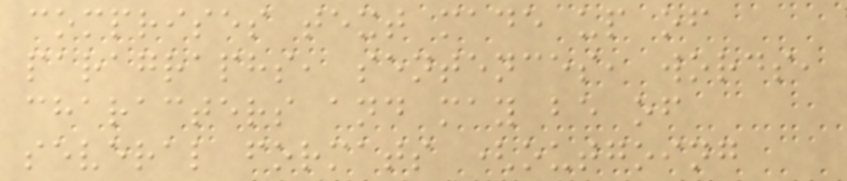comprises text made up of
paragraphs, sentences, words,
characters and may be of
several formats (outgoing
